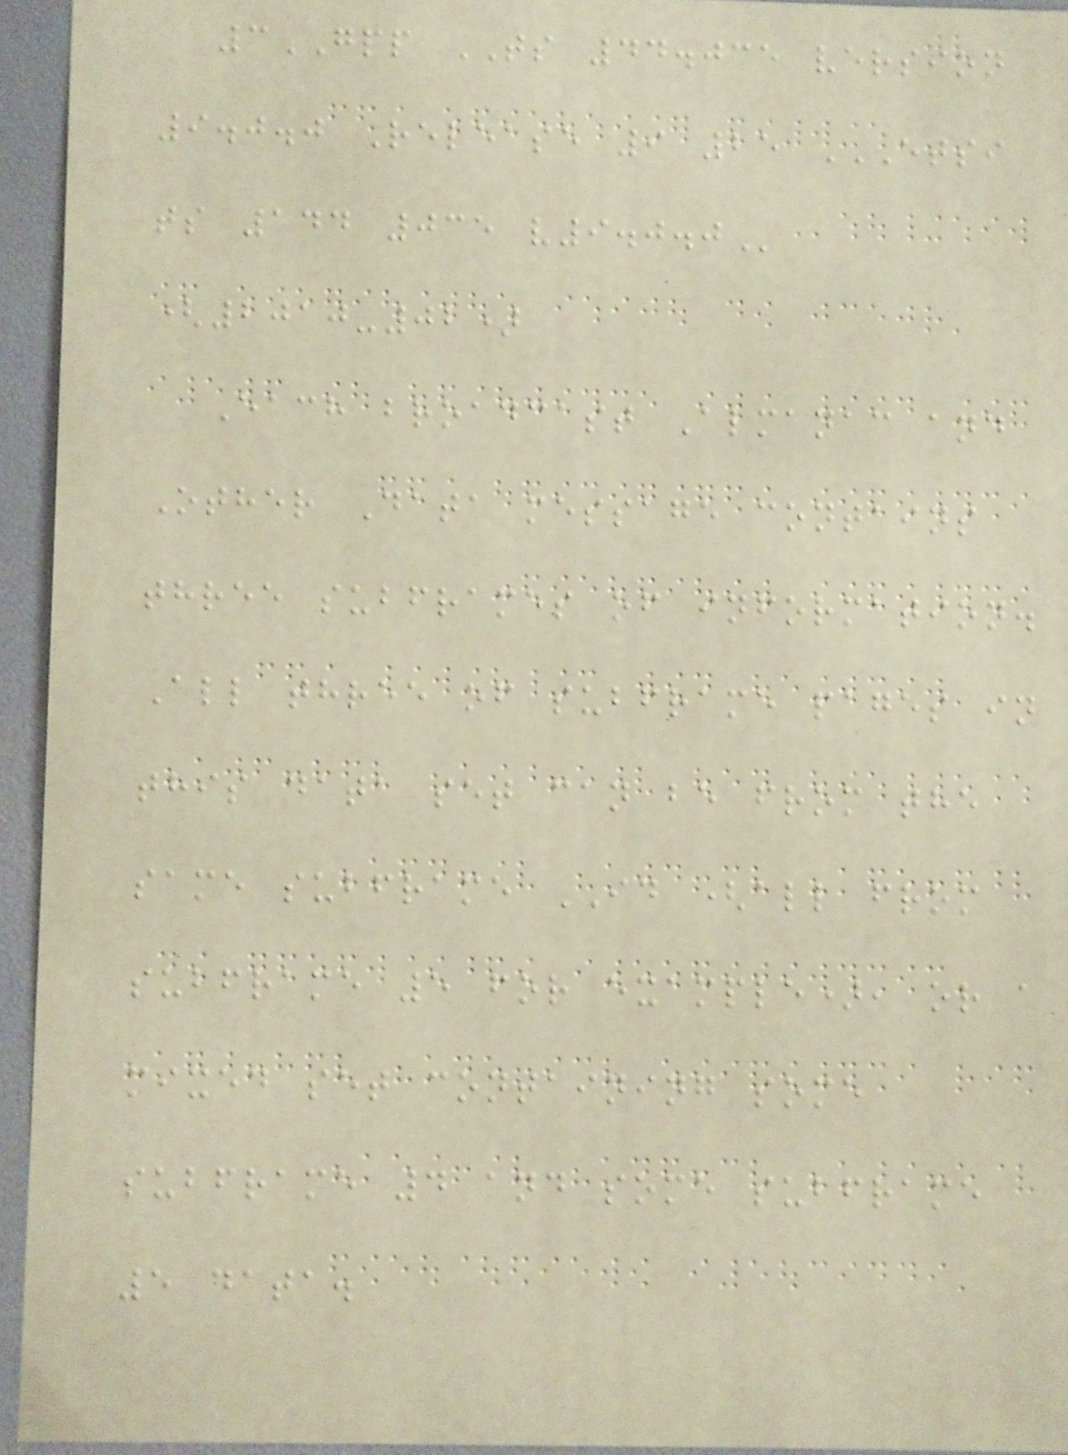3GPP TS 44.035 version
9.0.0 Release 9 25 ETSI
TS 144 035 V9.0.0
(2010-02)
Each broadcast Almanac and
Other Data message contains
three subframes of information.
All three of subframe pages in
this data set can be from the
same subframe ID (all from
subframe 5 for example), or a
mixed set containing some
subframe 4 and some subframe
5 data.
